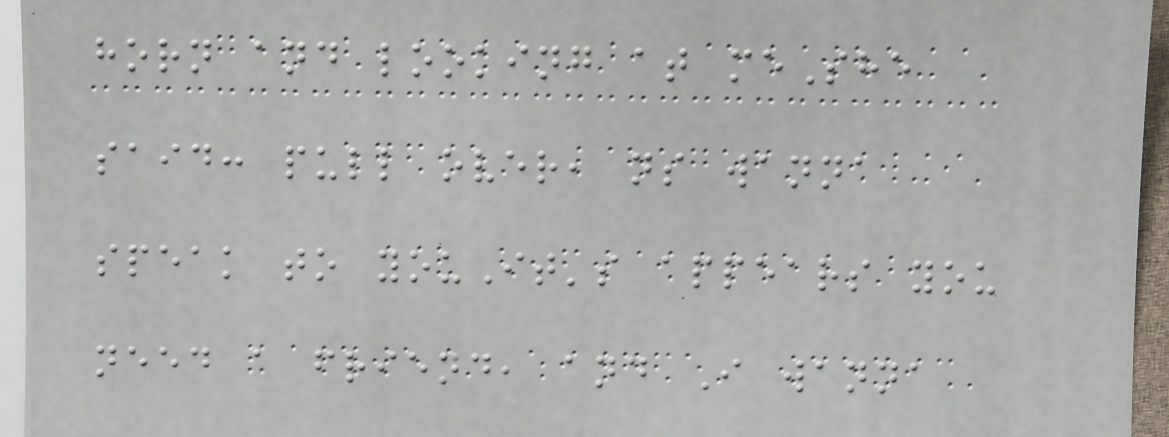horn and looking at meShe
said: pull over, ns wanna
speak to youIt's appears you
need a friend, and I wanna
